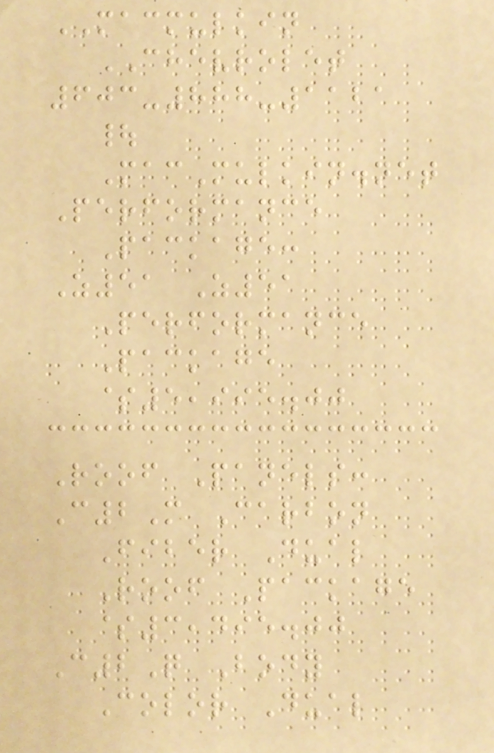MACMULKIN
CHEVROLET
603-888-1121
|
MacMulkin.net
Performance
Package:
Z51 Z51
Performance
Package
$5,995.00
Roof Panels:
C2M Carbon
Fiber Dual
Roof Package
$3,495.00
C2Q Body
Color Dual
